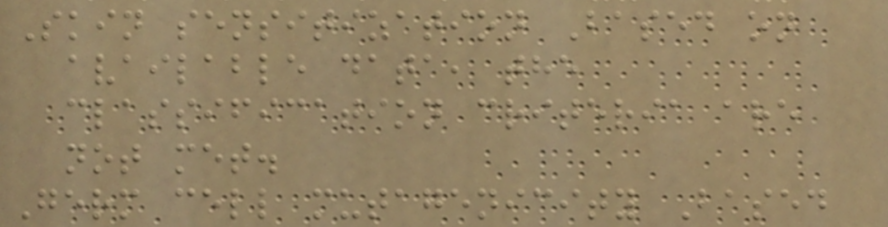Skin sensitization Based on
available data, the
classification criteria are
not met.
Germ cell mutagenicity Based
